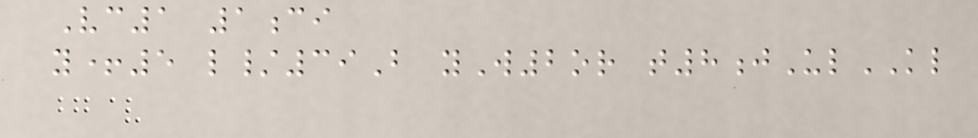Vc1 1ci
y+5 l/39B yW2or t8jUlKL
